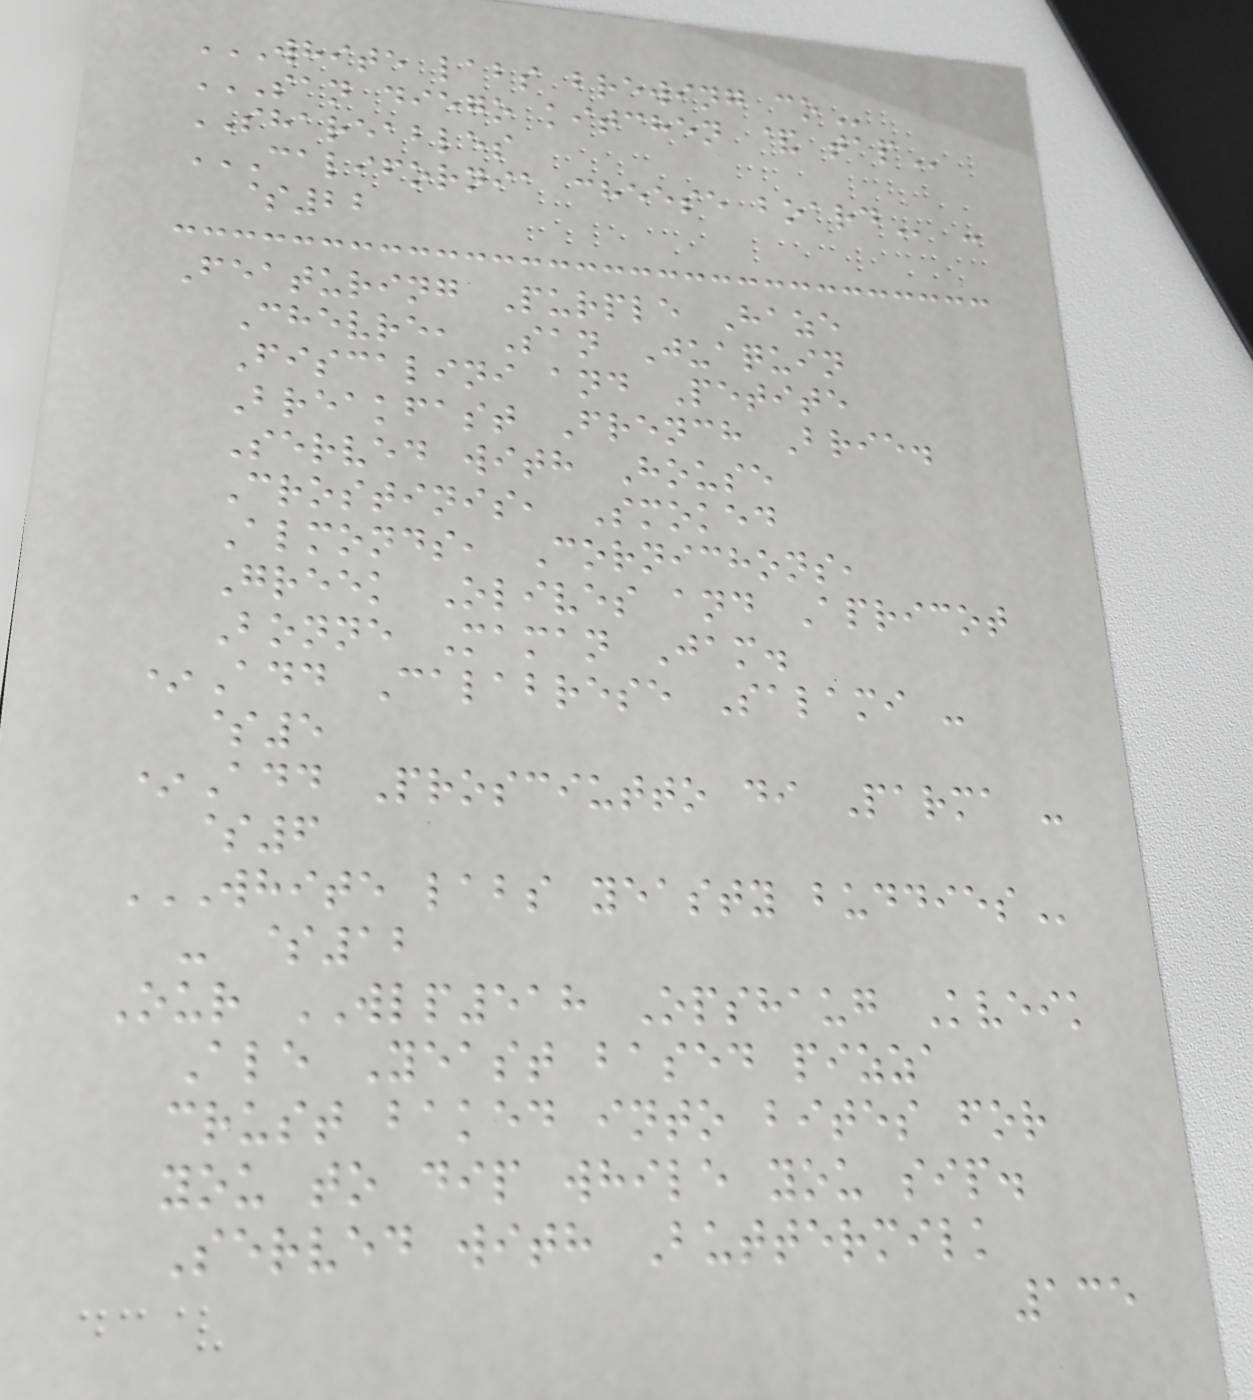WHITE LABS BREWING CO
SAN DIEGO KITCHEN & TAP
SHAREABLES
CALIFORNIA CHEESE BOARD -
$22
Featuring Purple Haze
Chevre, San Juaquin
Fiscalini and Petite
Breakfast French Brie.
Served with House
Crostinis, Smoked
Almonds, Cornichons,
Greek Olives and Apricot
Bonne Maman Jam.
*Add Calabrese Salami -
$5
*Add Prosciutto di Parma -
$6
WHITE LABS YEASTY BUDDIES
- $12
Our WLP518 Opshaug Kveik
Ale Yeast based pizza
crust baked into bites for
you to dip while you sip.
Served with Buttermilk
135
